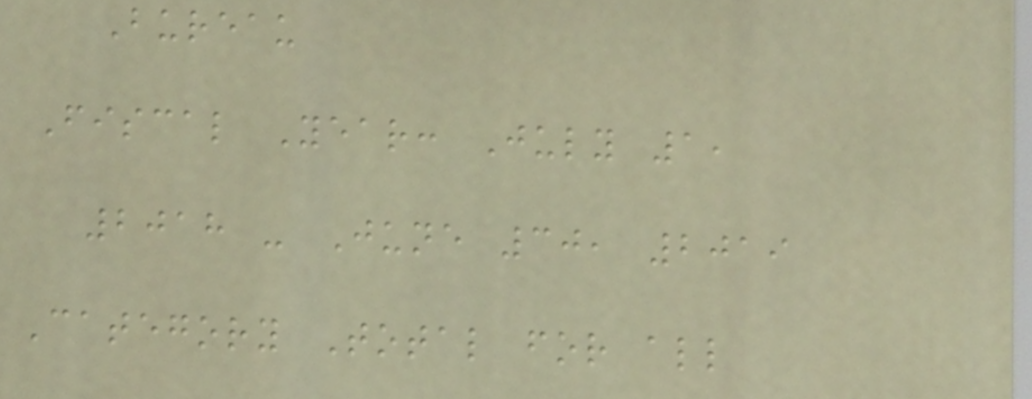Bureau
Fiscal Year: July 1,
2018 - June 30, 2019
Category Total for all
